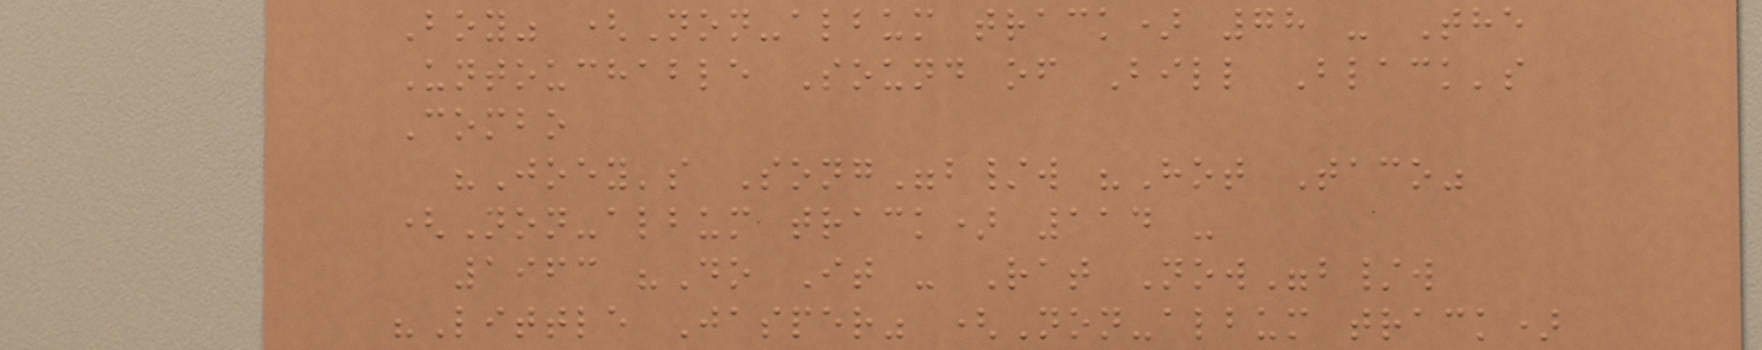Boy" (Non-album track) 78 - The
Untouchable Sound of Bill Black's
Combo
"Joey's Song"b/w "Hot Taco"
(Non-album track) 114 -
1963 "Do It - Rat Now"b/w
"Little Jasper" (Non-album track)
